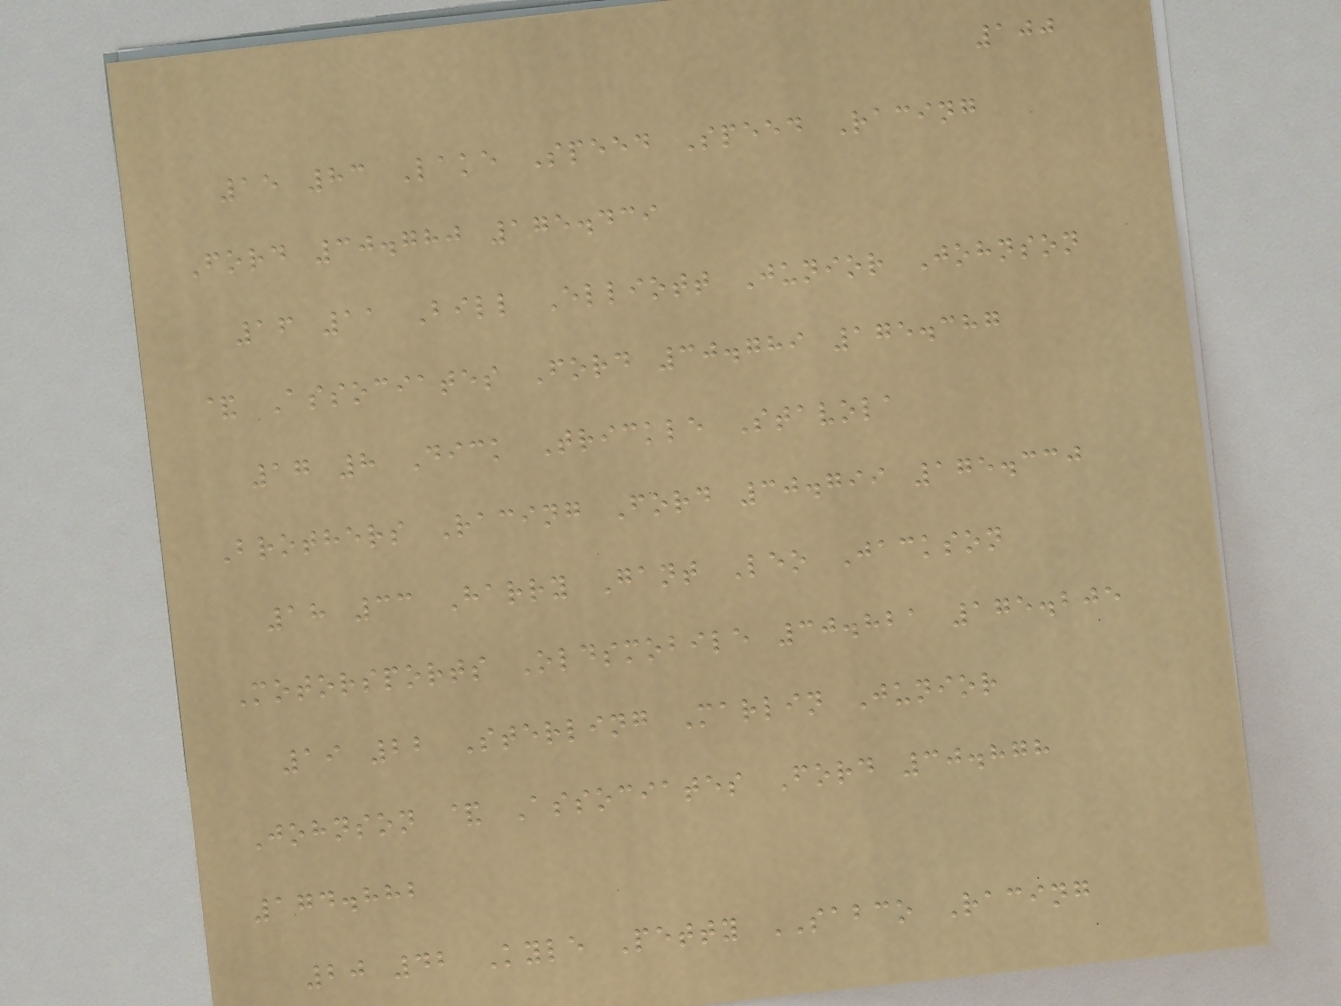100
15 83 Lake Speed Speed Racing
Ford 30.780 175.439
16 11 Bill Elliott Junior Johnson
& Associates Ford 30.789 175.387
17 8 Dick Trickle Stavola
Brothers Racing Ford 30.799 175.330
18 33 Harry Gant Leo Jackson
Motorsports Oldsmobile 30.821 175.205
19 22 Sterling Marlin Junior
Johnson & Associates Ford 30.878
174.882
20 42 Kyle Petty SABCO Racing
